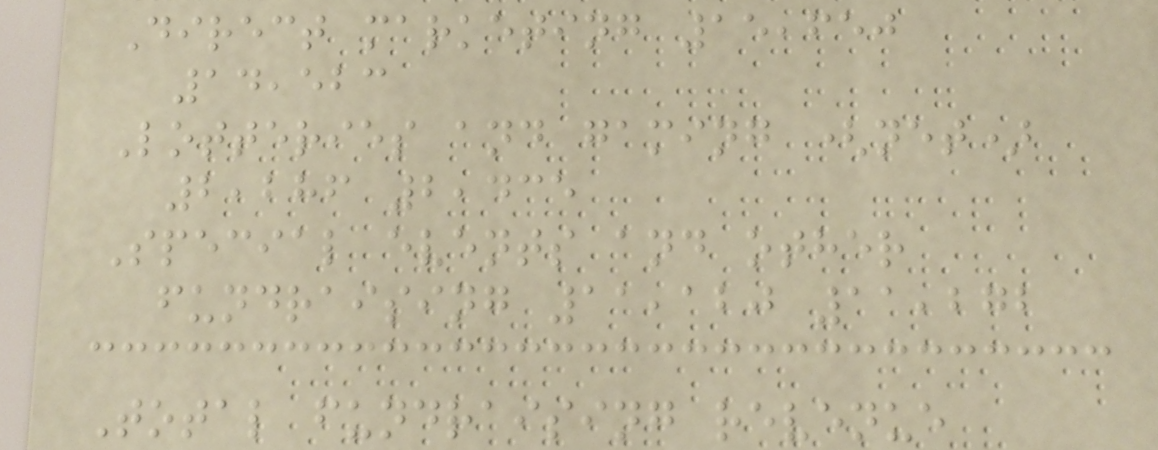Direct marketing 15,650
14,523
Lotteries and gaming (net)
2,286 2,435
Special events and other
fundraising 11,120 11,272
Total fundraising revenue
